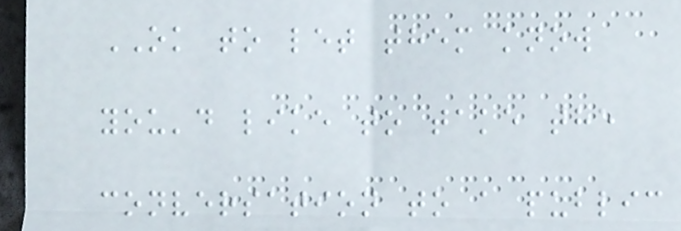OK to let them know
you'd like to take the
conversation to a public
